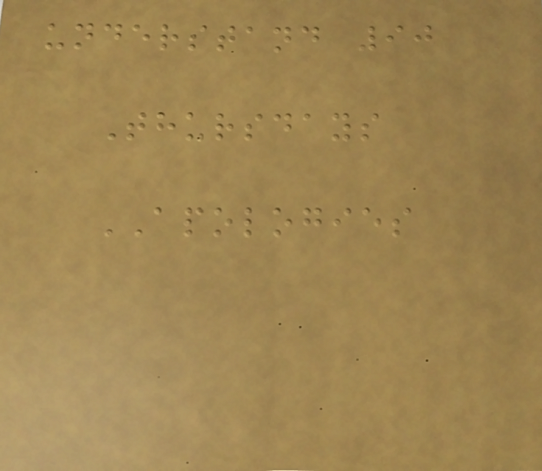understand 90
Thursdays
APOLOGIES
